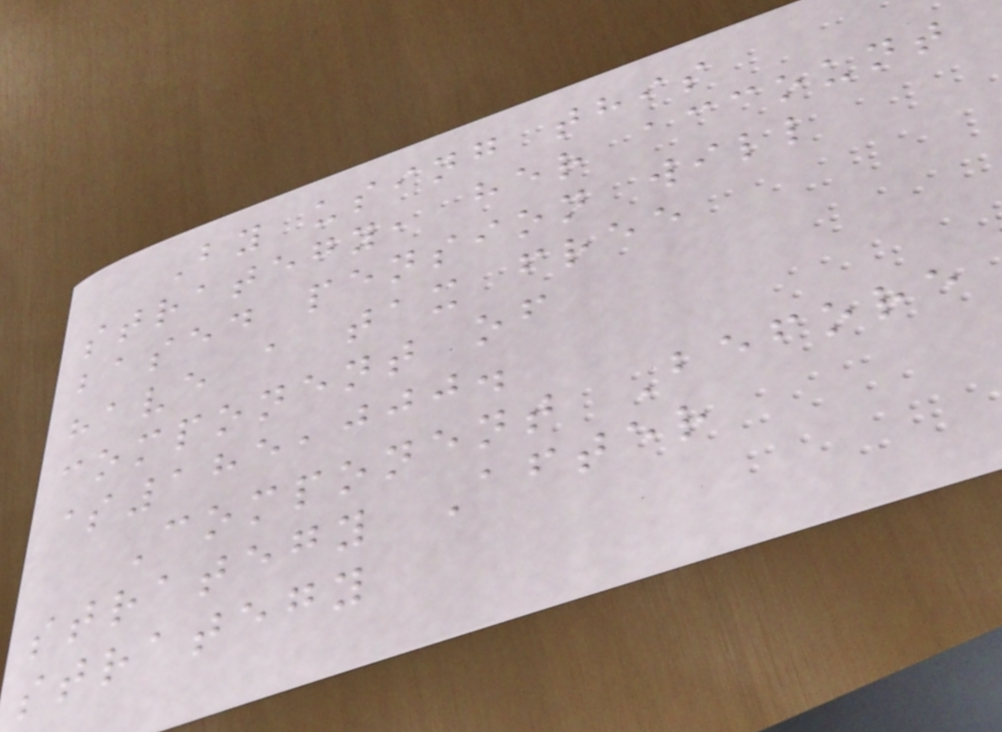By using this
strategy, her account
based pension will
have a tax free
component of
$185,000.
Component Before
strategy After
strategy
